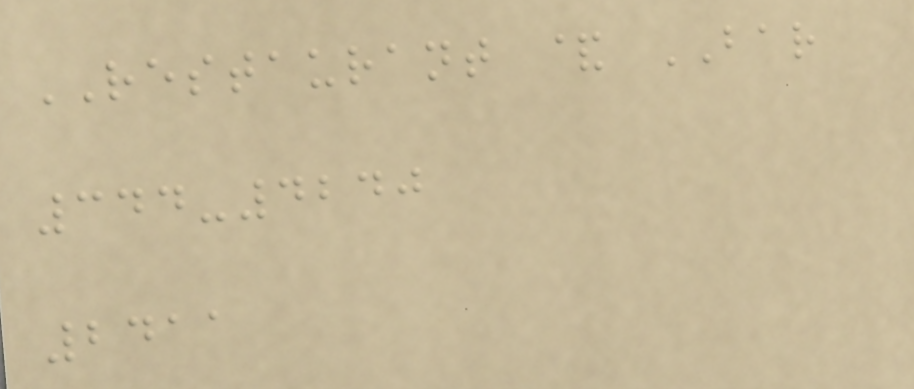RESTAURANT & BAR
344-4240
2411
